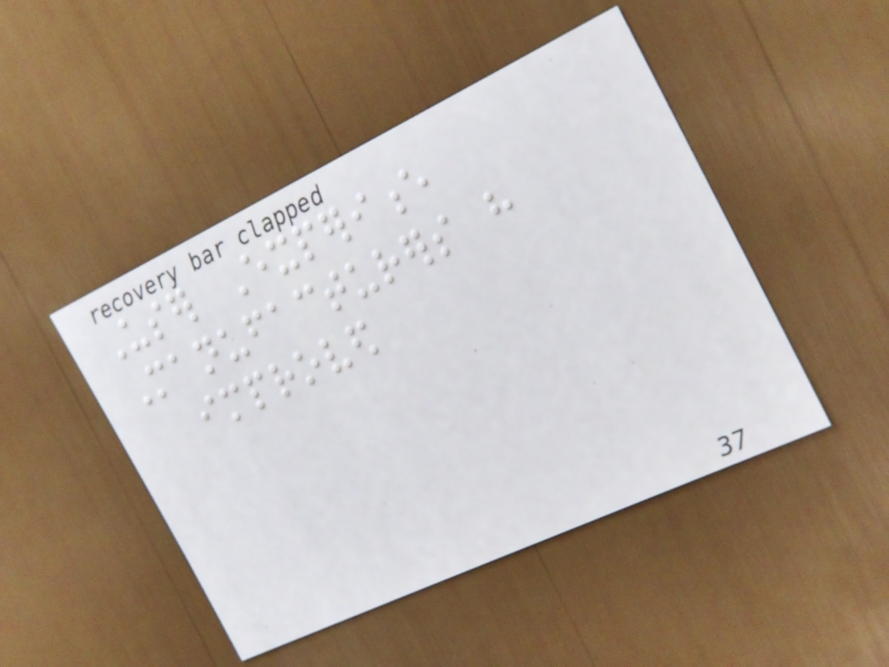User Experience
Manufacturers have
improved
